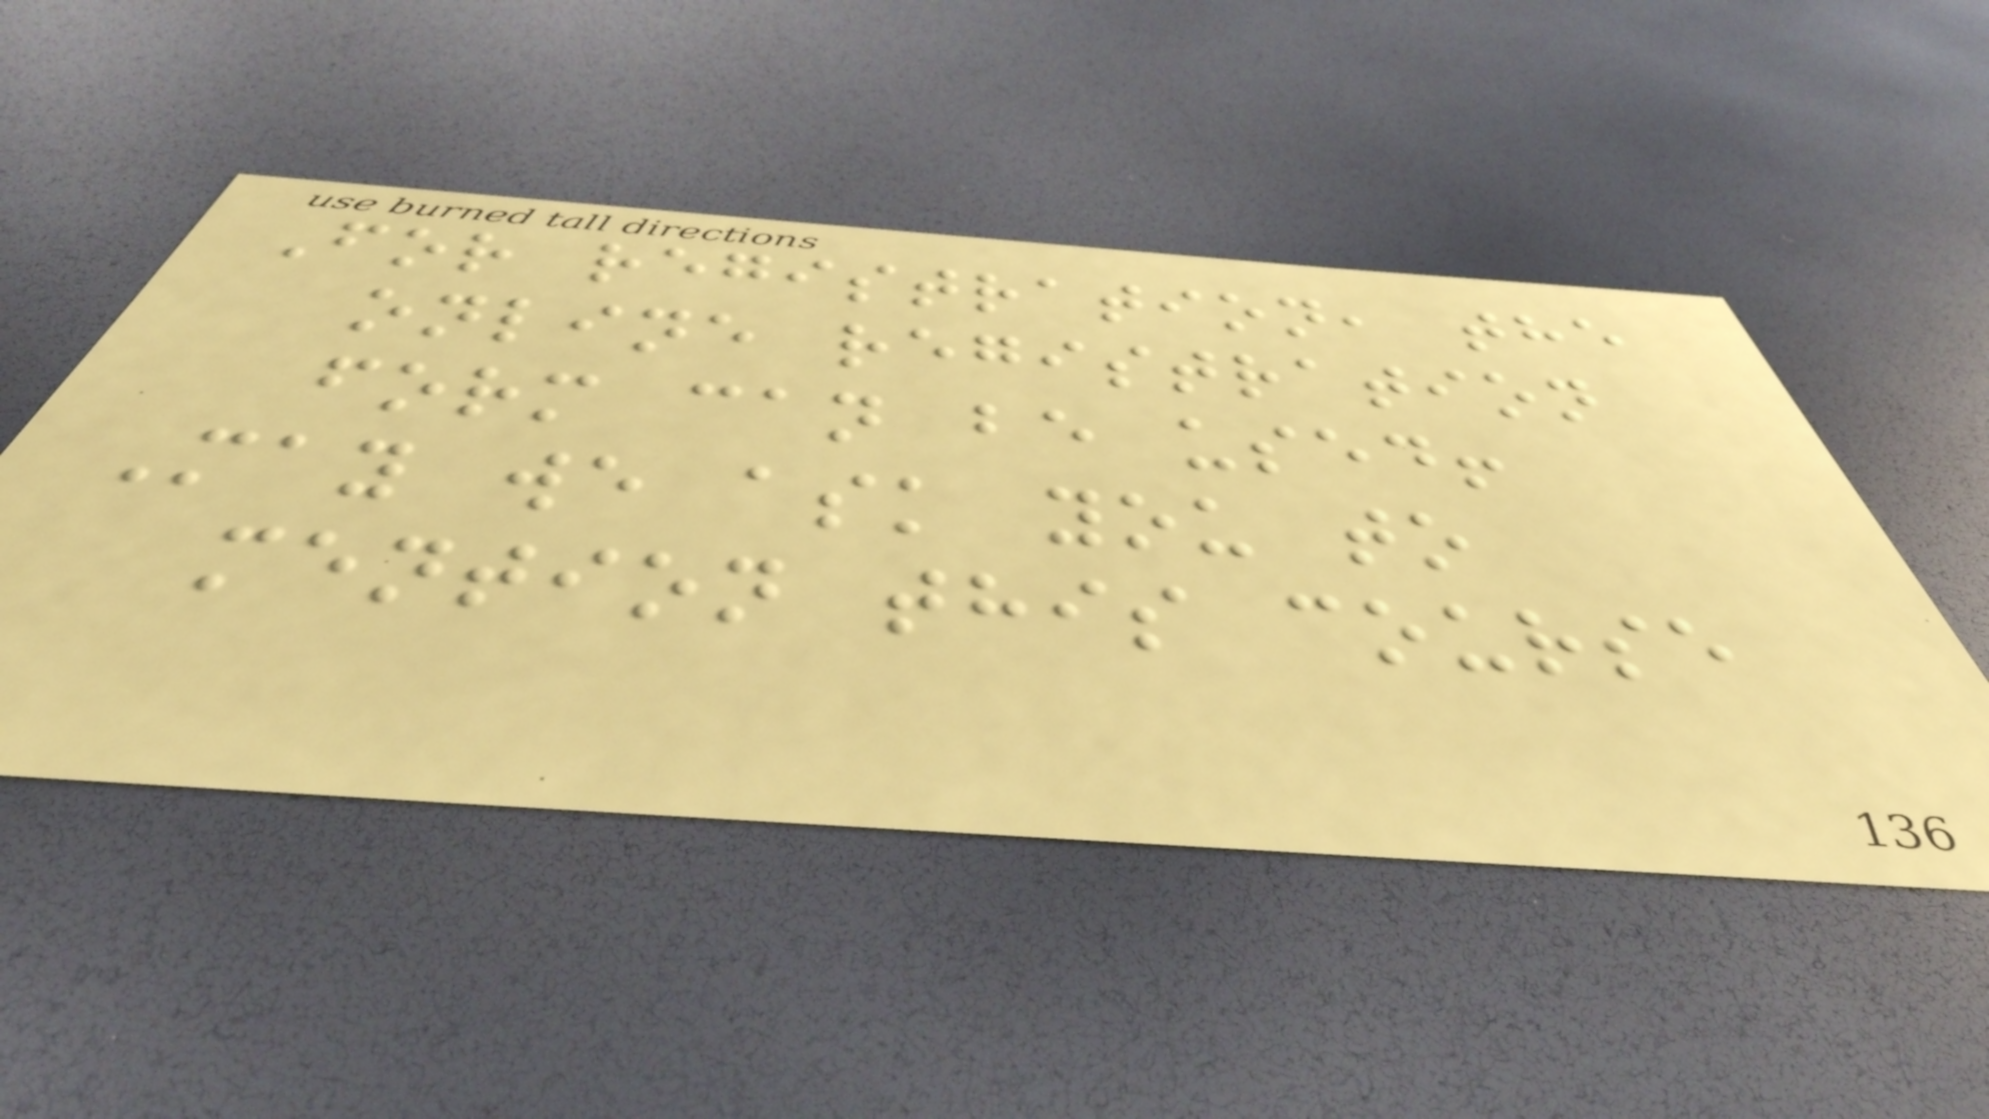For registration, the
online registration
form can be used!
May we ask you to
mention this course
